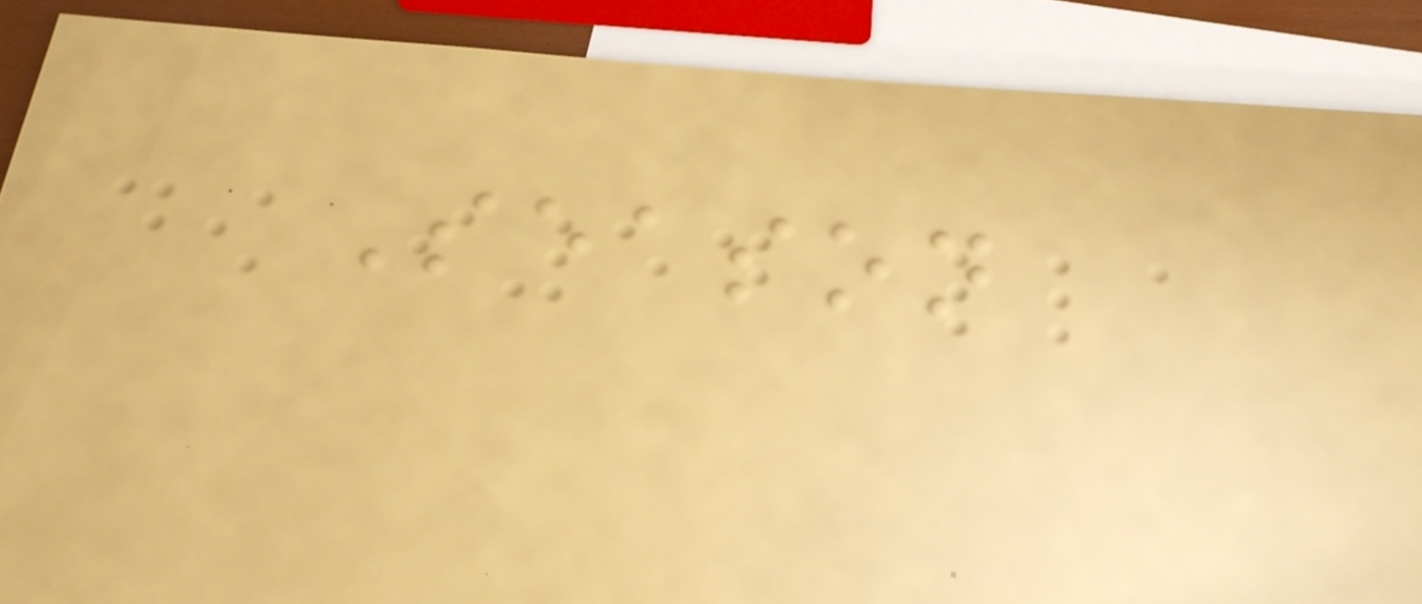Season
